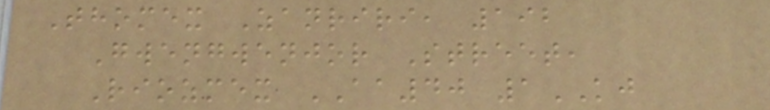Thomex Zanriri, 192
Gwengwenjor Street,
Riozmex AA40 1KJ
